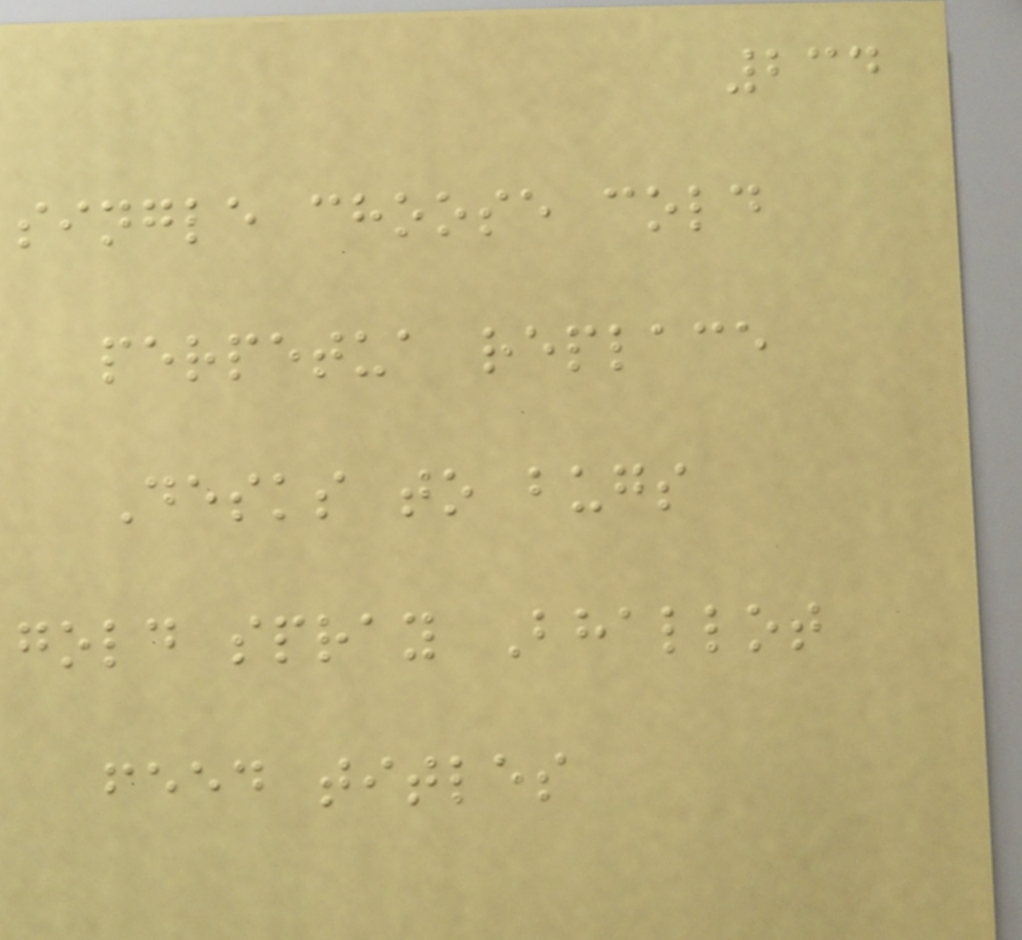234
single choose cold
perpetua replace
Desks to bugs
gold spray Bhallot
feed titles
